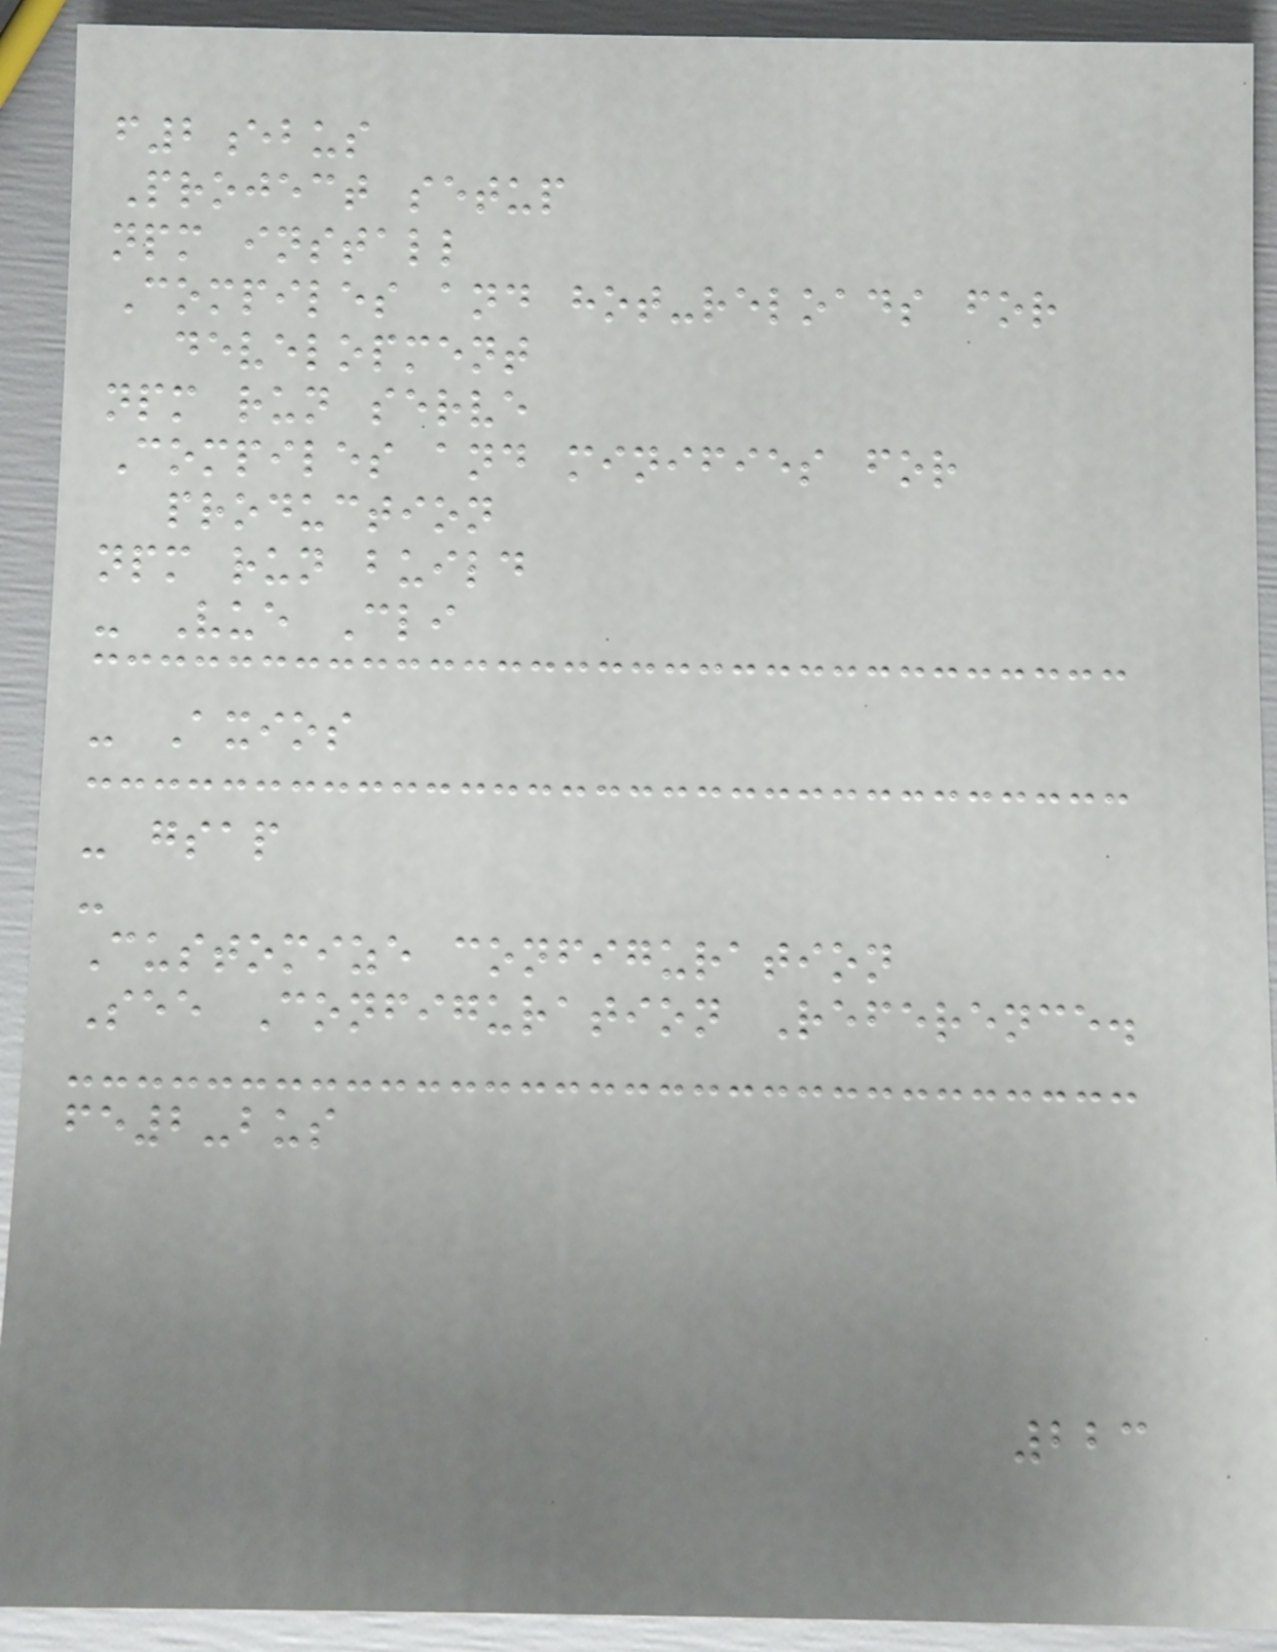f2ebus
Project setup
npm install
Compiles and hot-reloads for
development
npm run serve
Compiles and minifies for
production
npm run build
- Vue Cli
- Axios
- gsap
-
Customize configuration
See Configuration Reference.
fe2-bus
223
